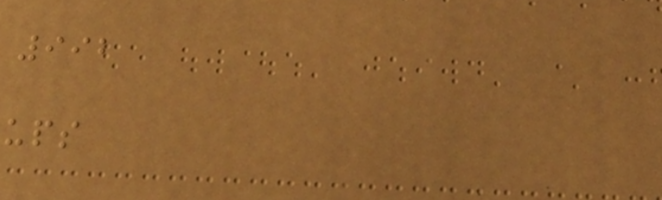992
ups
